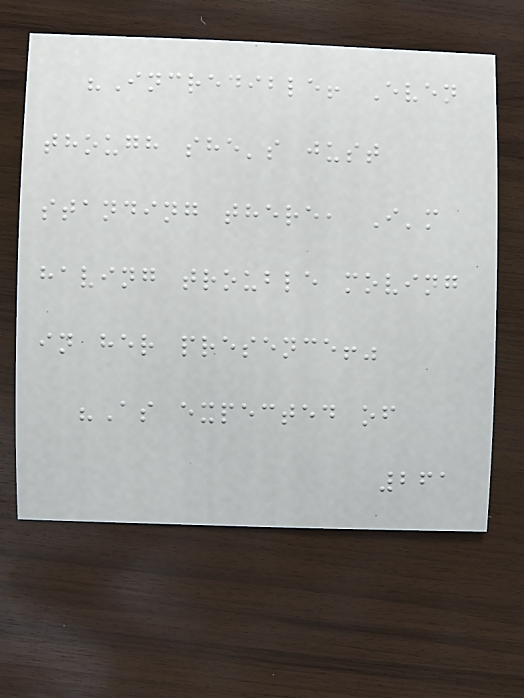"Incredible! Even
though she's just
standing there, I'm
having trouble moving
in her presence!"
"As expected of
261
